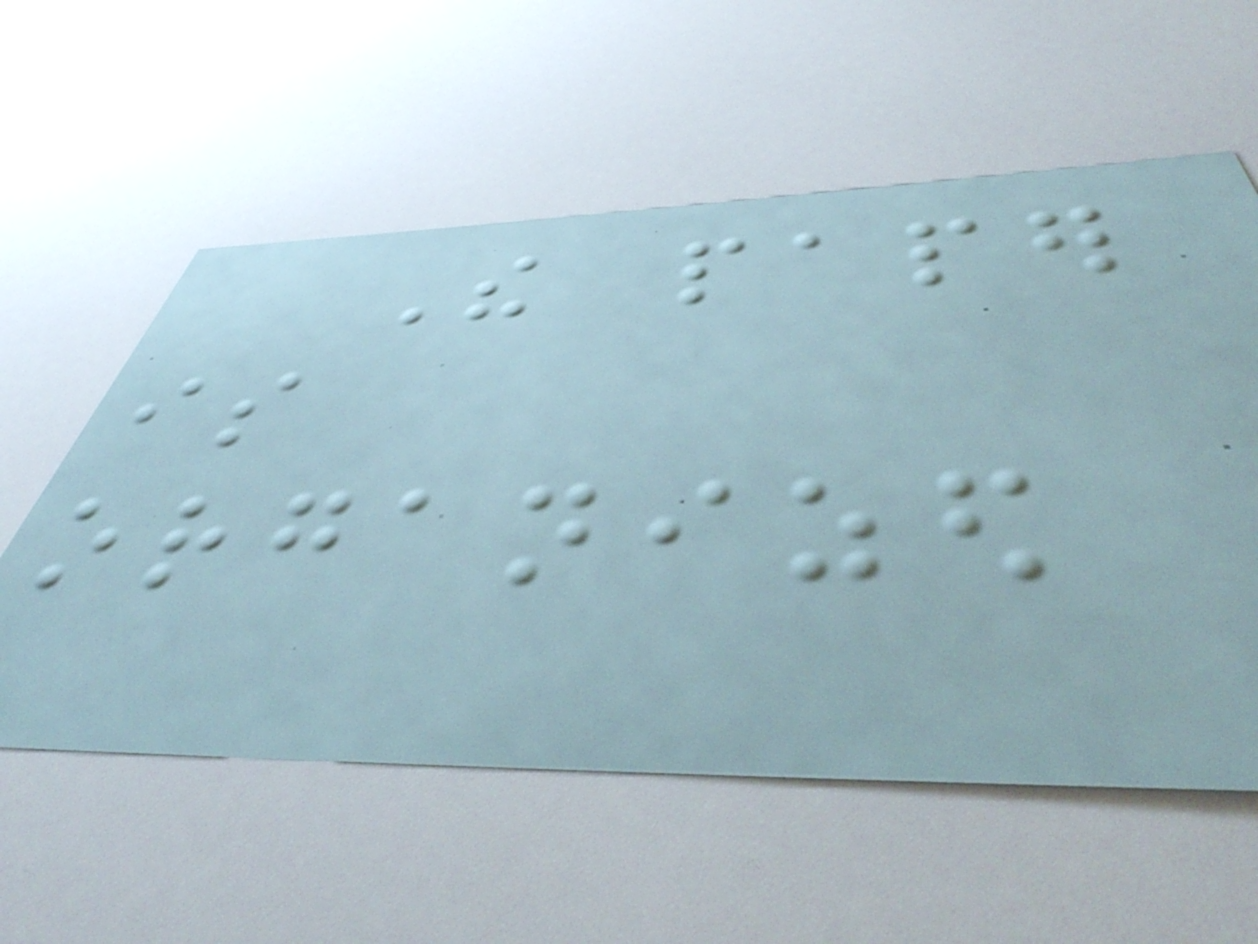The paper
is
organized
